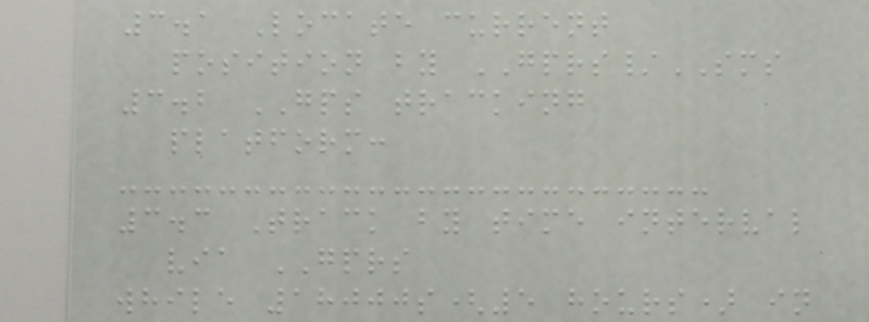3.1 Locate current
position by GPRS/SMS
3.2 GPS tracking
platform:
3.3 Track by time interval
via GPRS
while 18000s(5 hours) in
